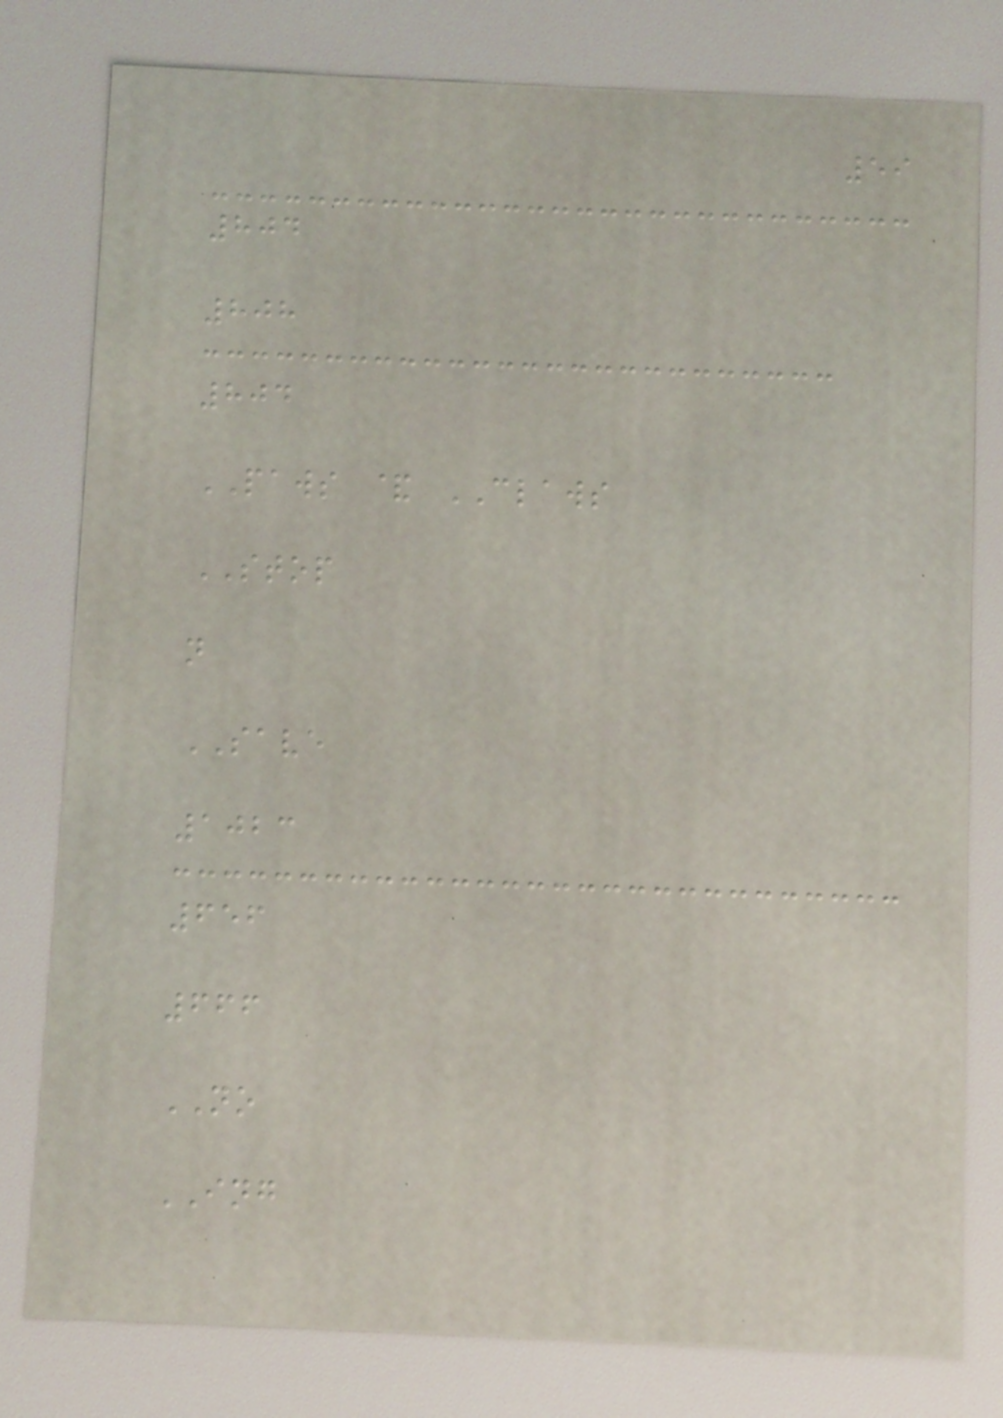59
804
808
804
PAWS & CLAWS
STOP
n
SAVE
1023
656
666
NO
ING
